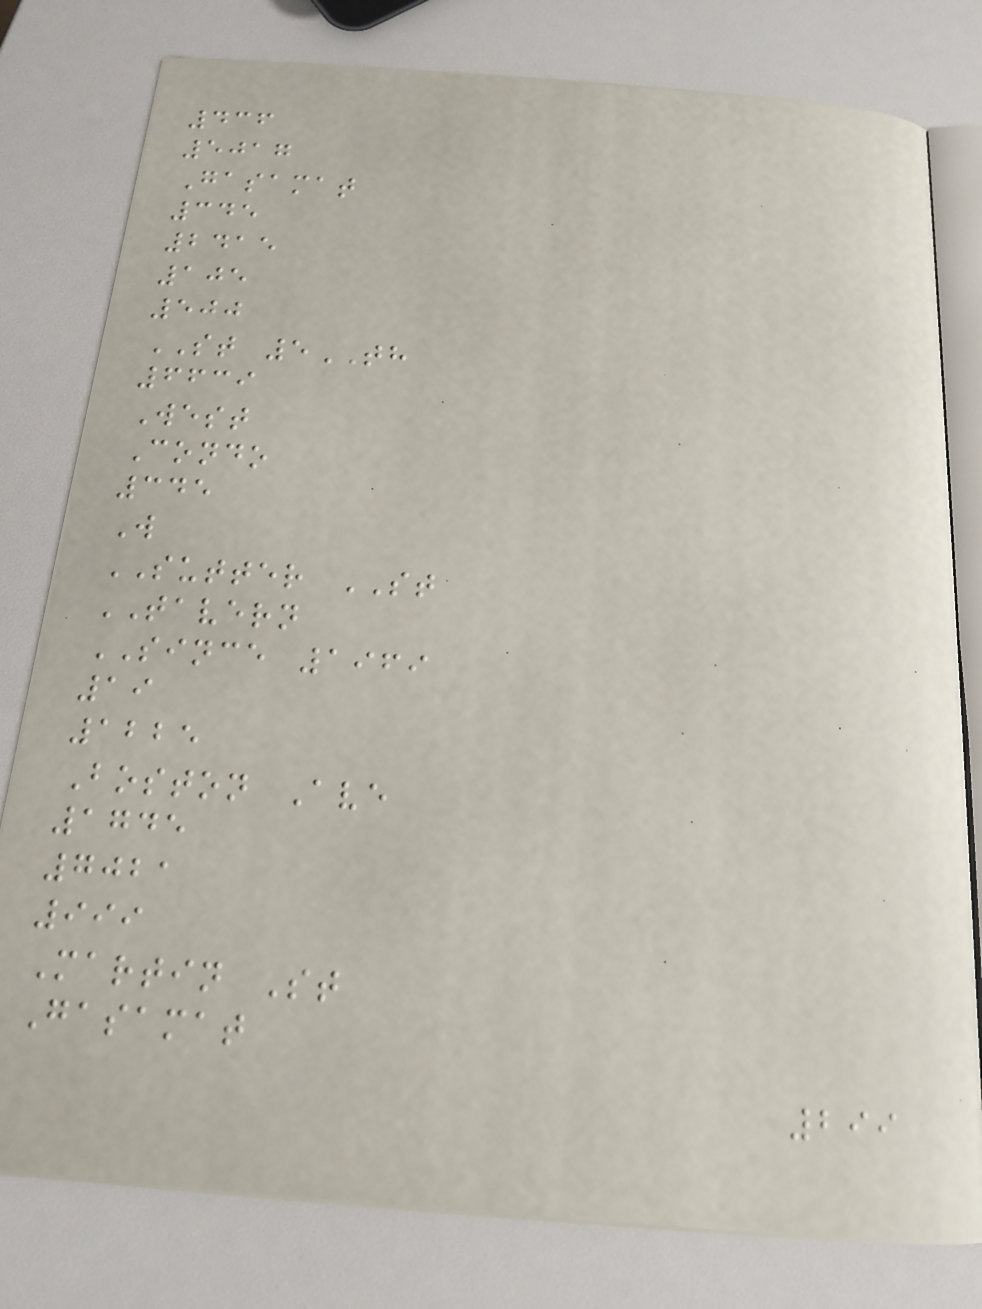436
5017
Gasamat
345
2415
105
500
ST 5TH
6639
West
Condo
345
W
SUTTER ST
TAVERN
SINCE 1969
19
1225
Boston Ave
1745
7021
999
Martin St
Gasamat
299
